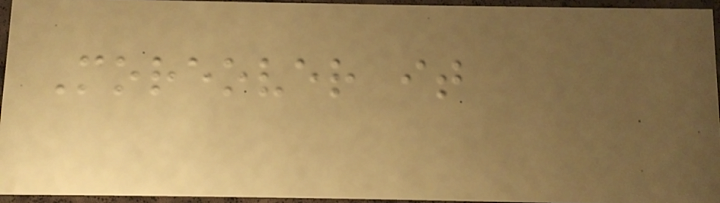Moreover it
